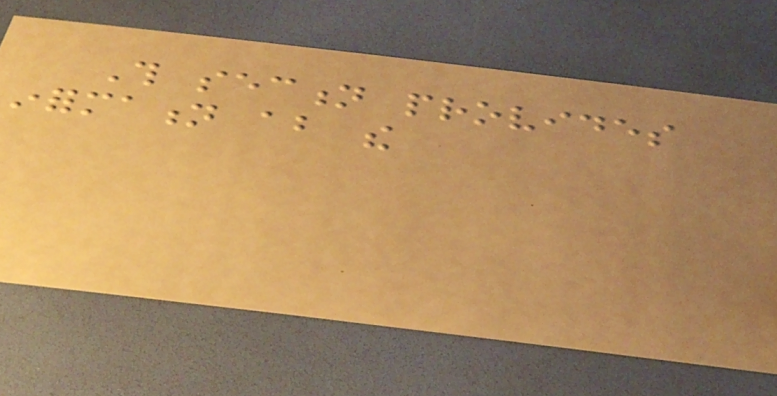This section provides
information about the
